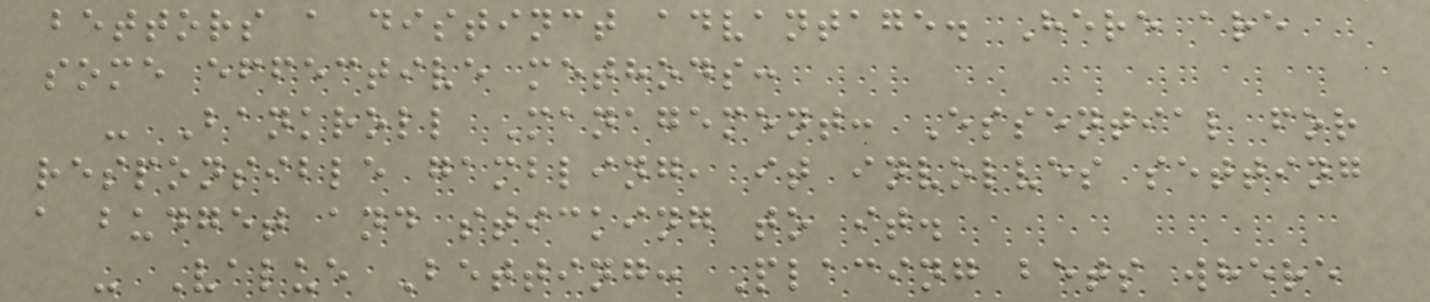bettors a distinct advantage. Here are
some effective methods:
- Bankroll Management: Essential for
responsible gambling, it involves setting
a budget and sticking to it.
- Value Betting: Placing bets where
